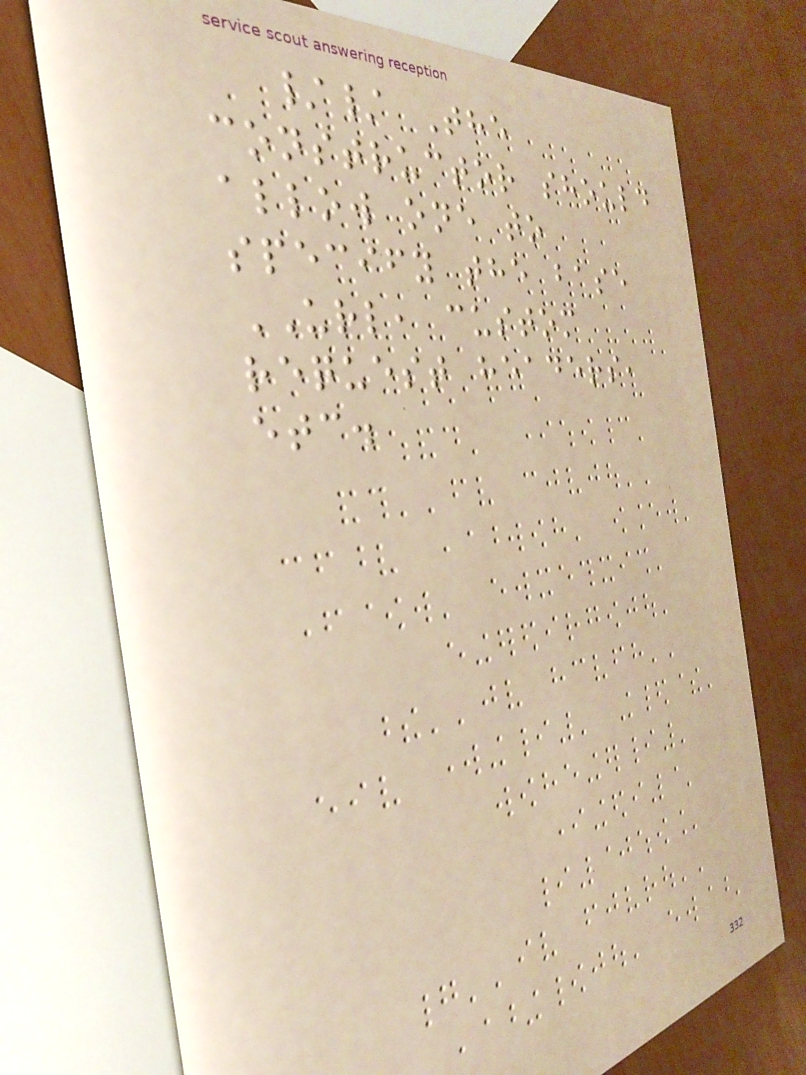// The
constructor should
allow one to
specify the base
URL, custom
request headers,
etc.
